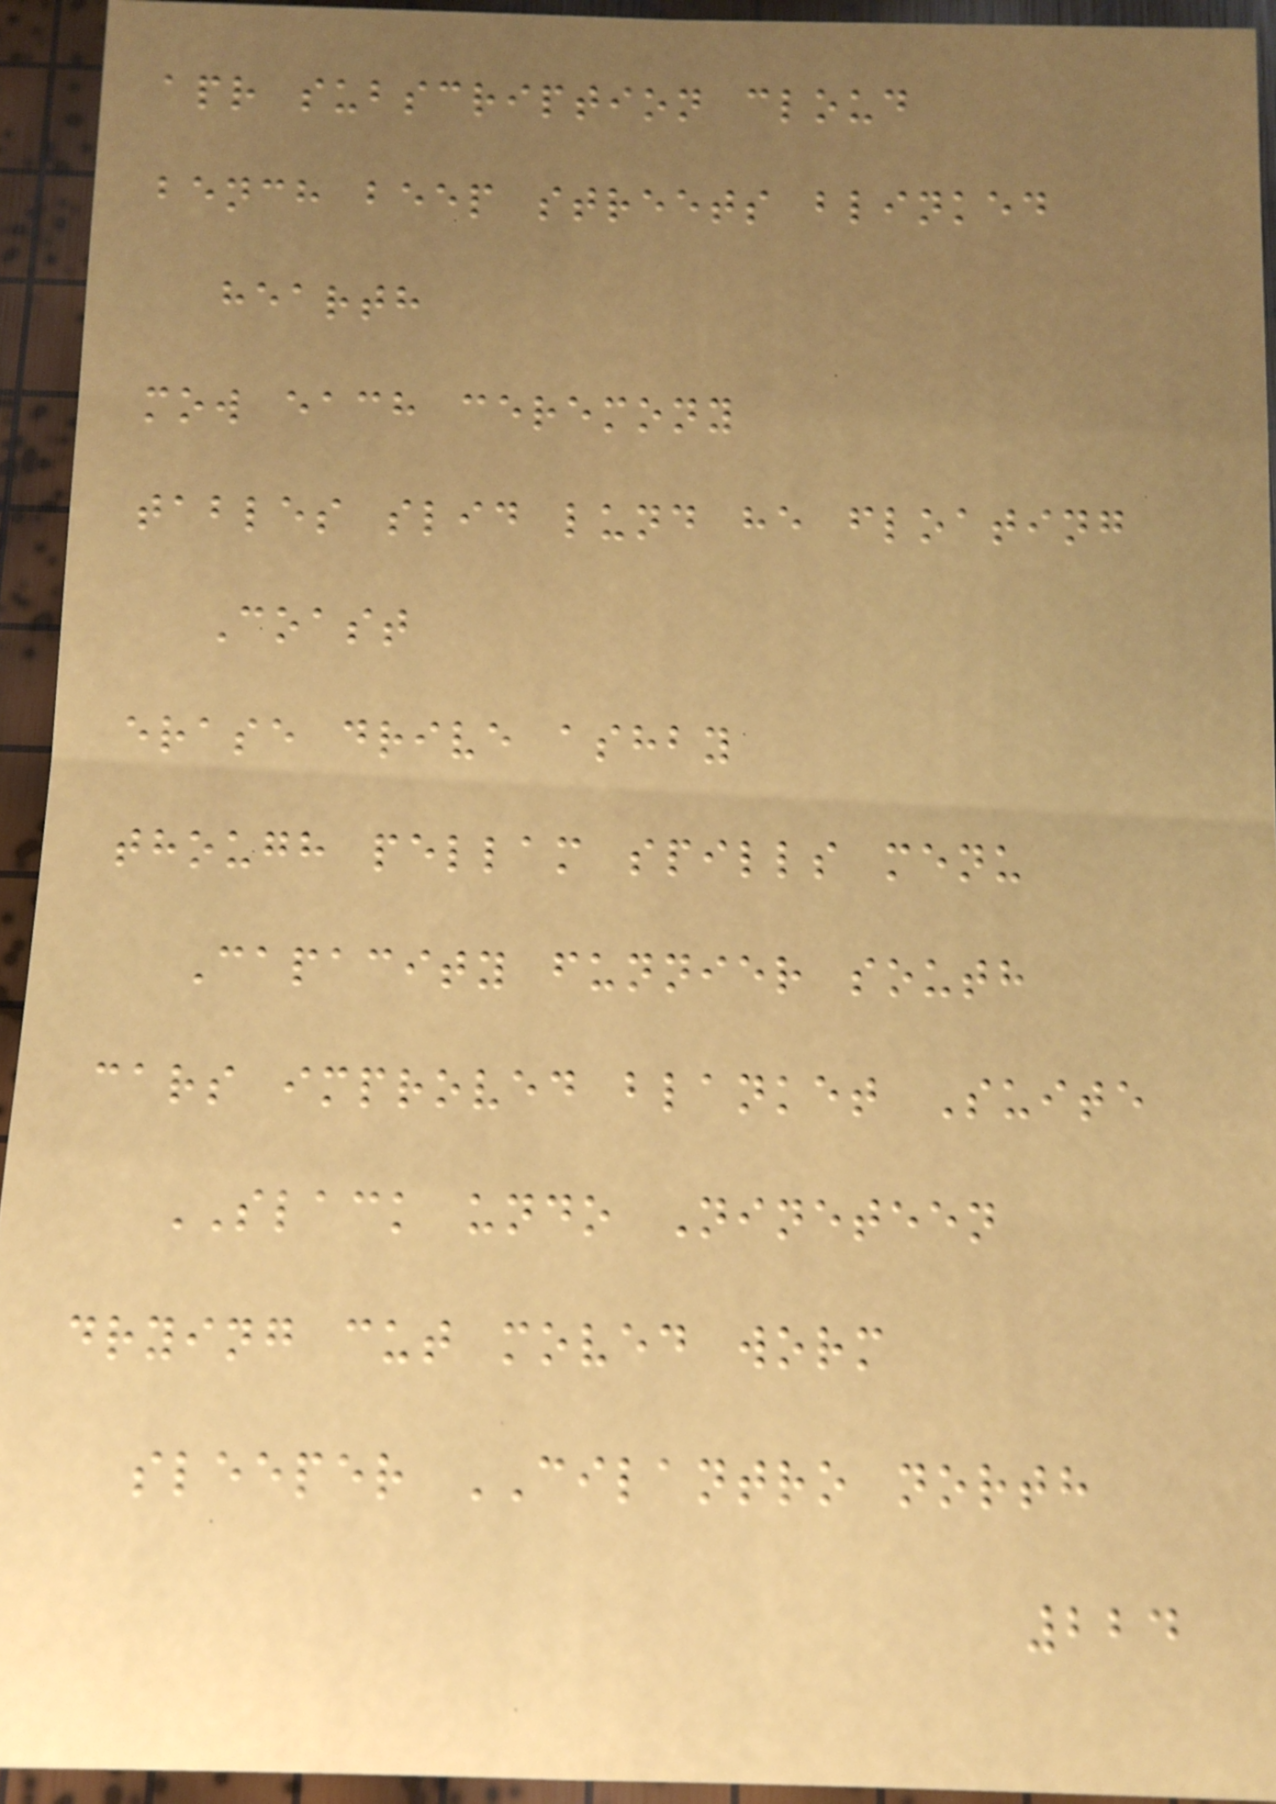apr subscription cloud
bench beep streets blinked
hearth
mow each ceremony
tables slid lund he floating
Coast
erase drive ashby
though pellam spills menu
Capacity funnier south
cars improved blanket Suite
SLACK undo Nineteen
drying cut moved worm
sleeper CILANTRO north
224
